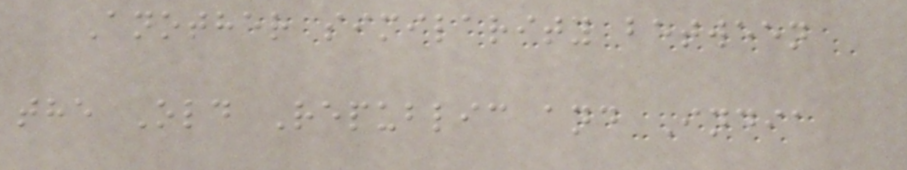Another similarity between
the Old Republic and India
